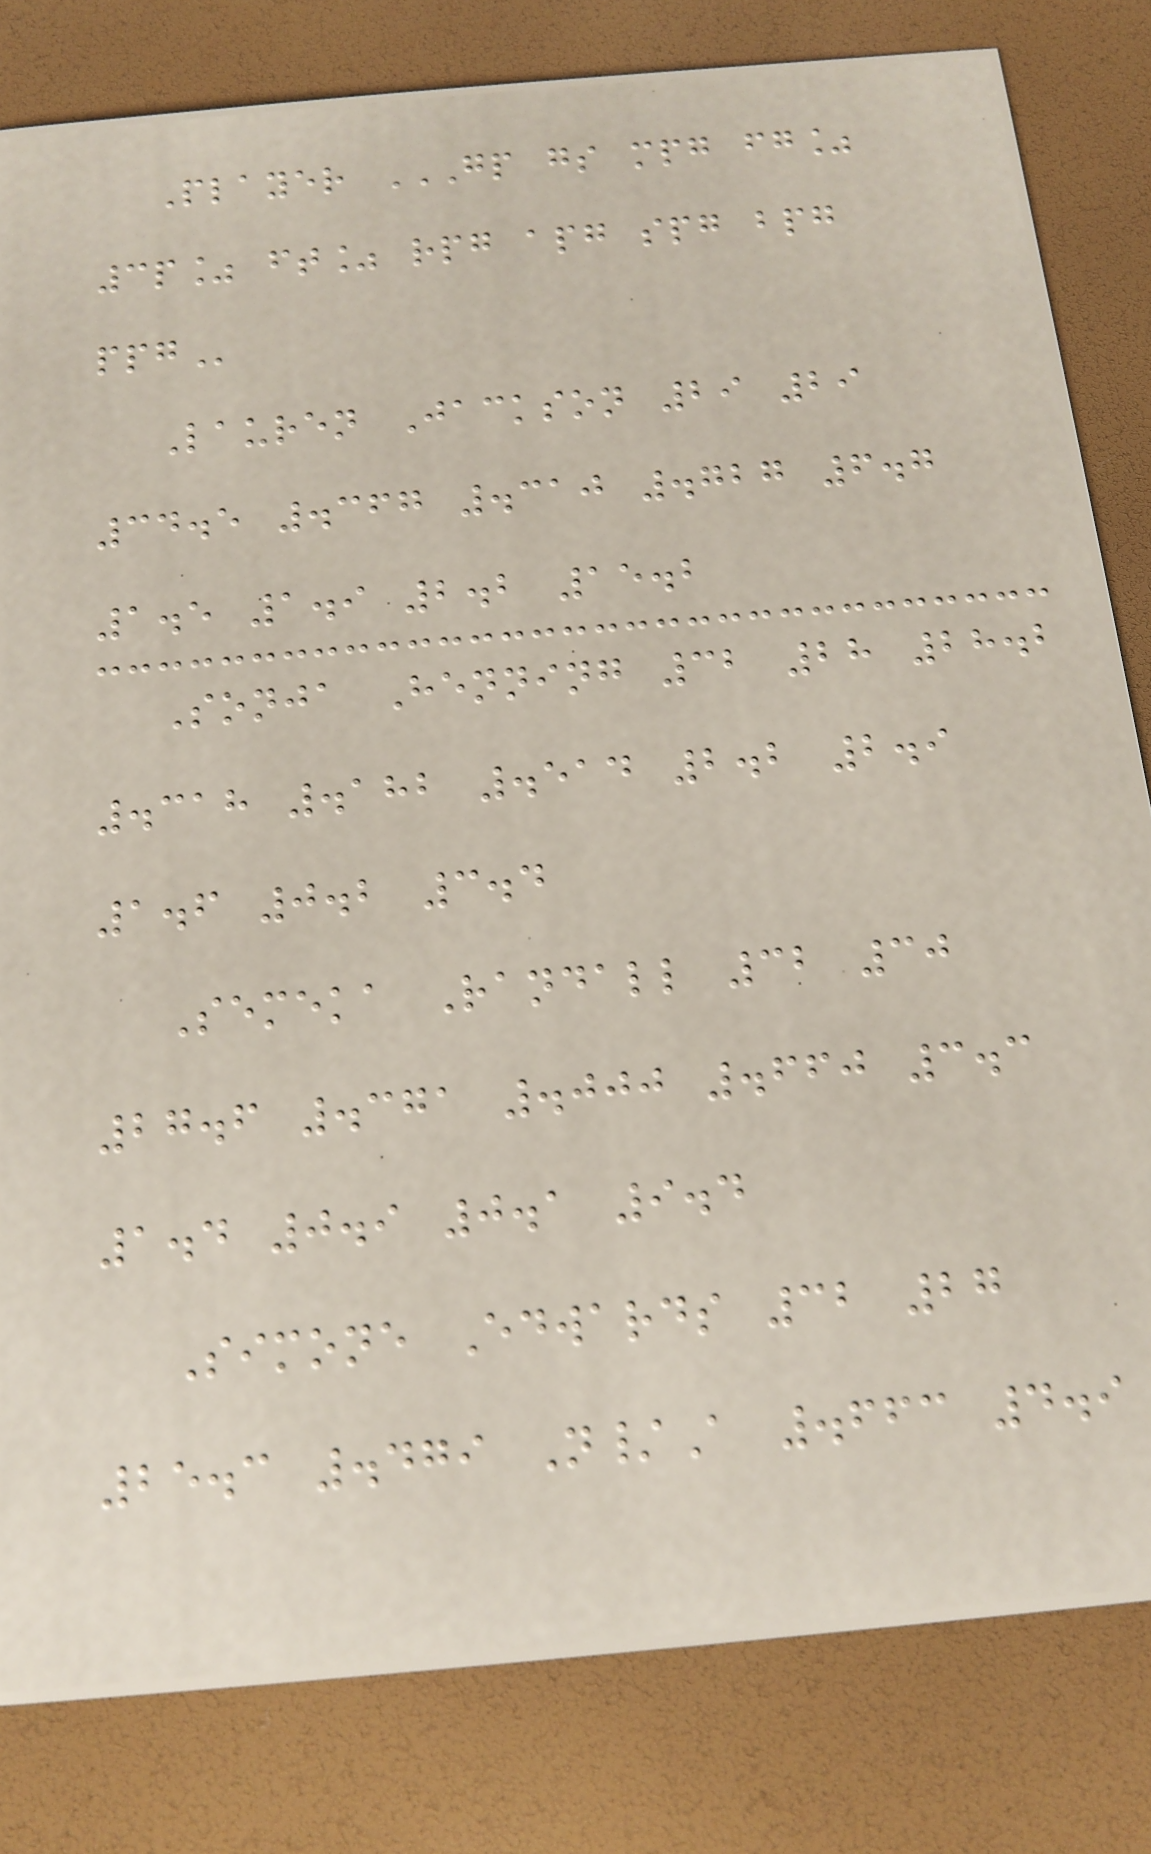Player GP GS MPG FG%
3P% FT% RPG APG SPG BPG
PPG
Lauren Jackson 29 29
34.5 .367 .310 .727 6.7
1.5 1.9 2.2 15.2
Sonja Henning 32 28 28.2
.318 .182 .514 2.2 2.9
1.6 0.2 3.4
Semeka Randall 32 30
27.6 .371 .000 .660 3.3
1.4 0.9 0.1 9.4
Simone Edwards 32 27
25.3 .479 N/A .663 4.9
